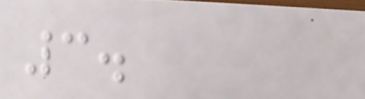3.
